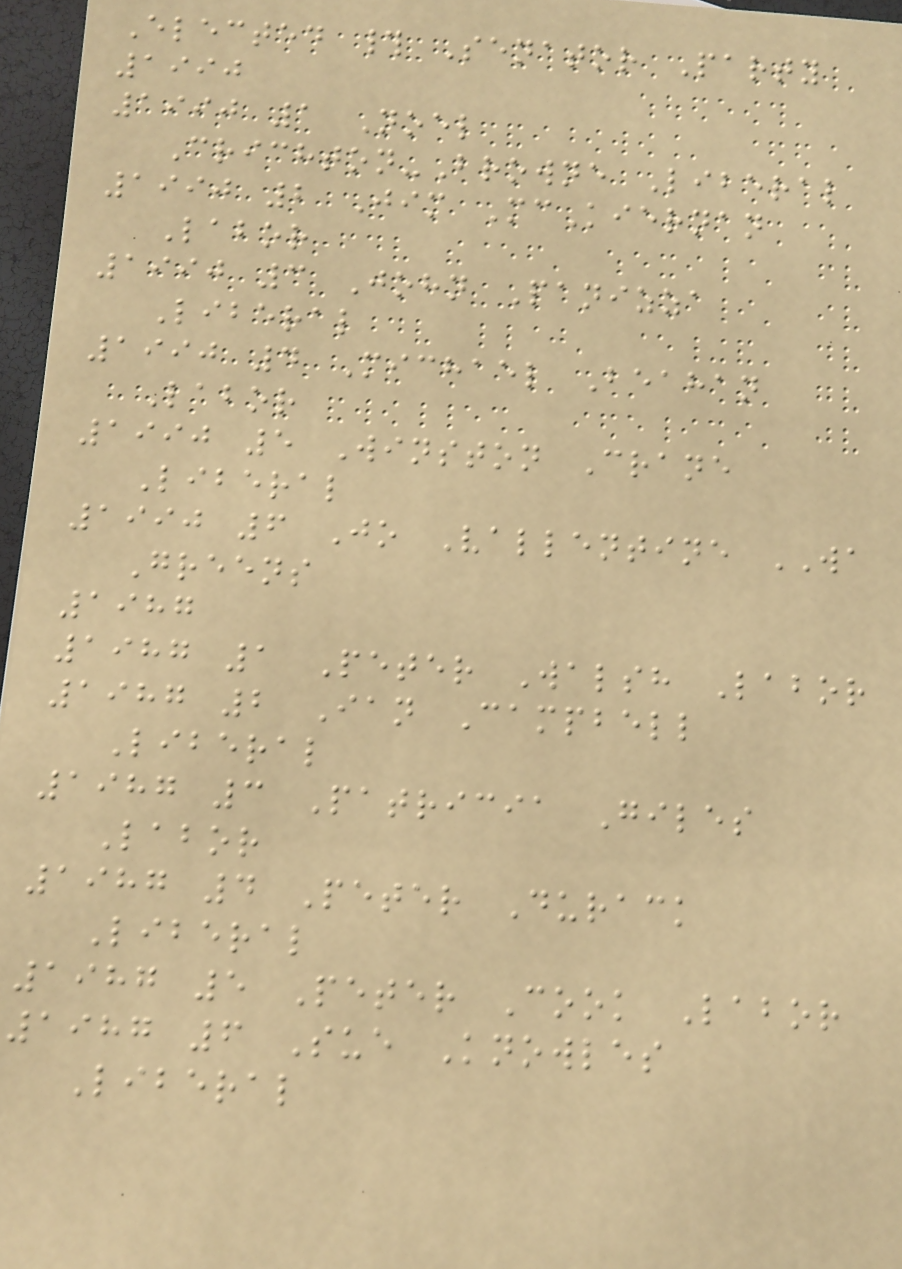Elected # Senator Party
1990
1990 1 Noel
Crichton-Browne Liberal
1990 2 Jim McKiernan
Labor
1990 3 John Panizza
Liberal
1990 4 Michael Beahan
Labor
1990 5 Winston Crane
Liberal
1990 6 Jo Vallentine WA
Greens
1987
1987 1 Peter Walsh Labor
1987 2 Ian Campbell
Liberal
1987 3 Patricia Giles
Labor
1987 4 Peter Durack
Liberal
1987 5 Peter Cook Labor
1987 6 Sue Knowles
Liberal
